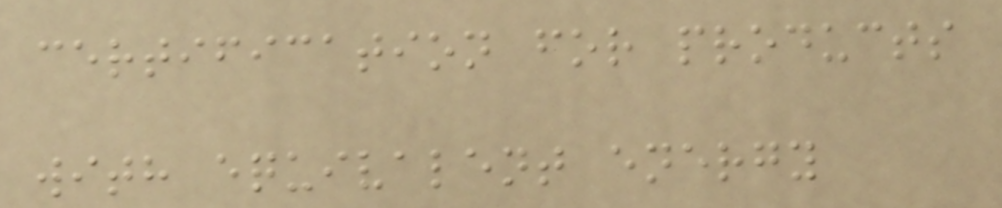certification for products
with equivalent energy
